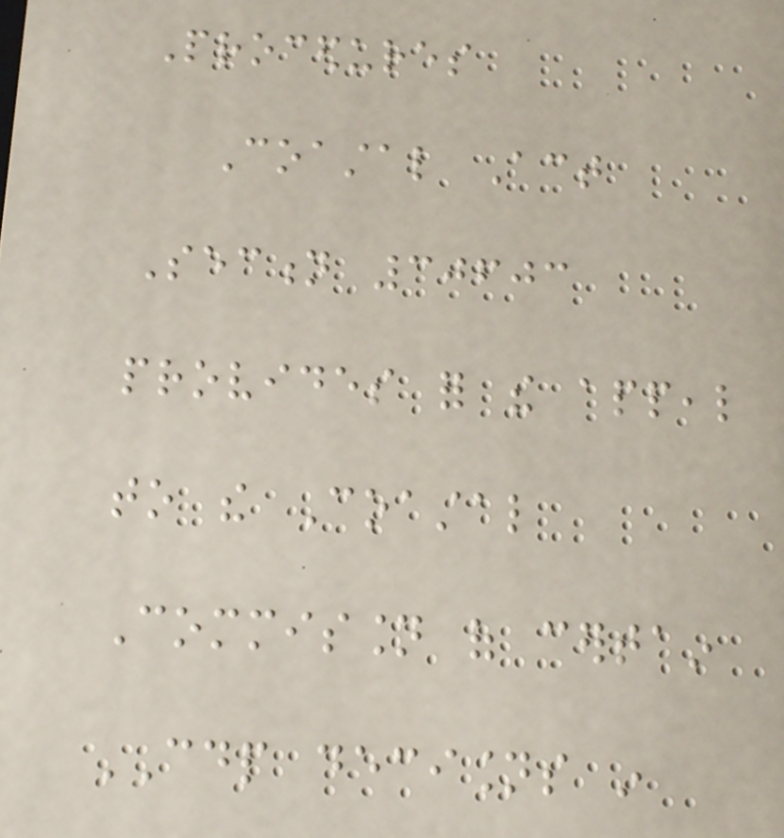Procedures
Coastal Act
Section 30603
provides for the appeal
to the Coastal
Commission of certain
CDP decisions in
